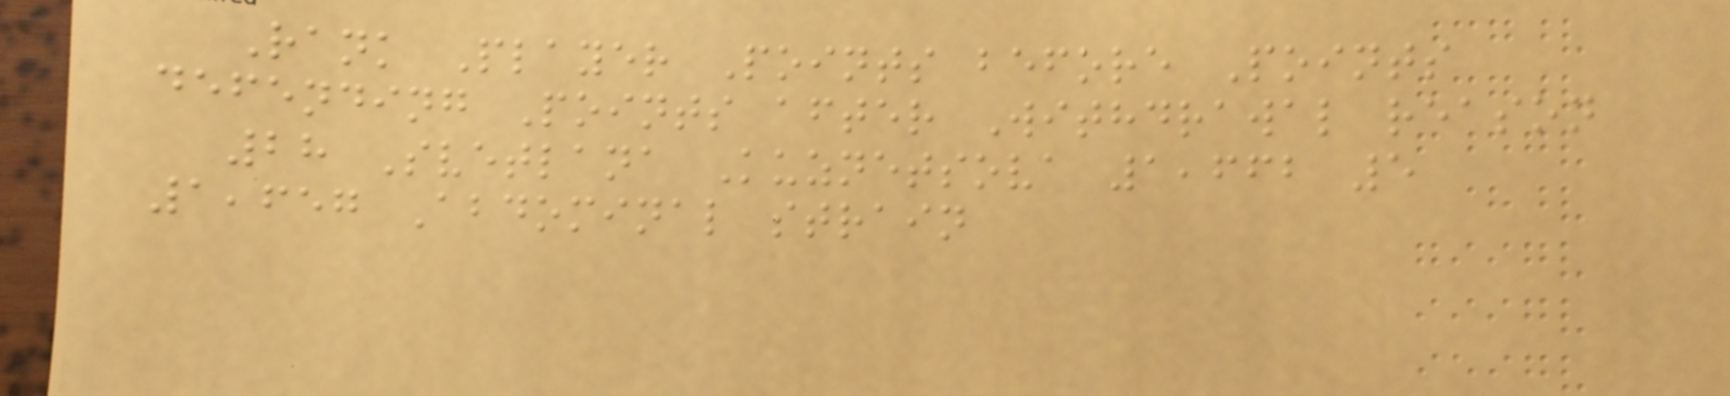Rank Player Points before Points
defending Points after Withdrawal reason
28 Svetlana Kuznetsova 1,662 5
1,657 Abdominal strain
